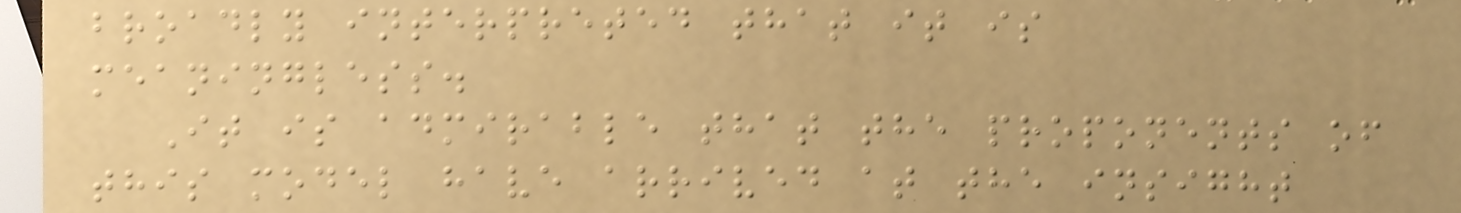broadly interpreted that it is
meaningless.
It is admirable that the proponents of
this model have arrived at the insight
